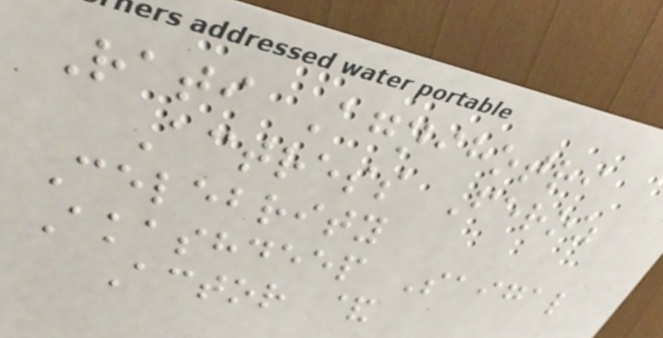Rati Agnihotri
Actress Feroz
Celebrity
Akashdeep Saigal
Actor &
